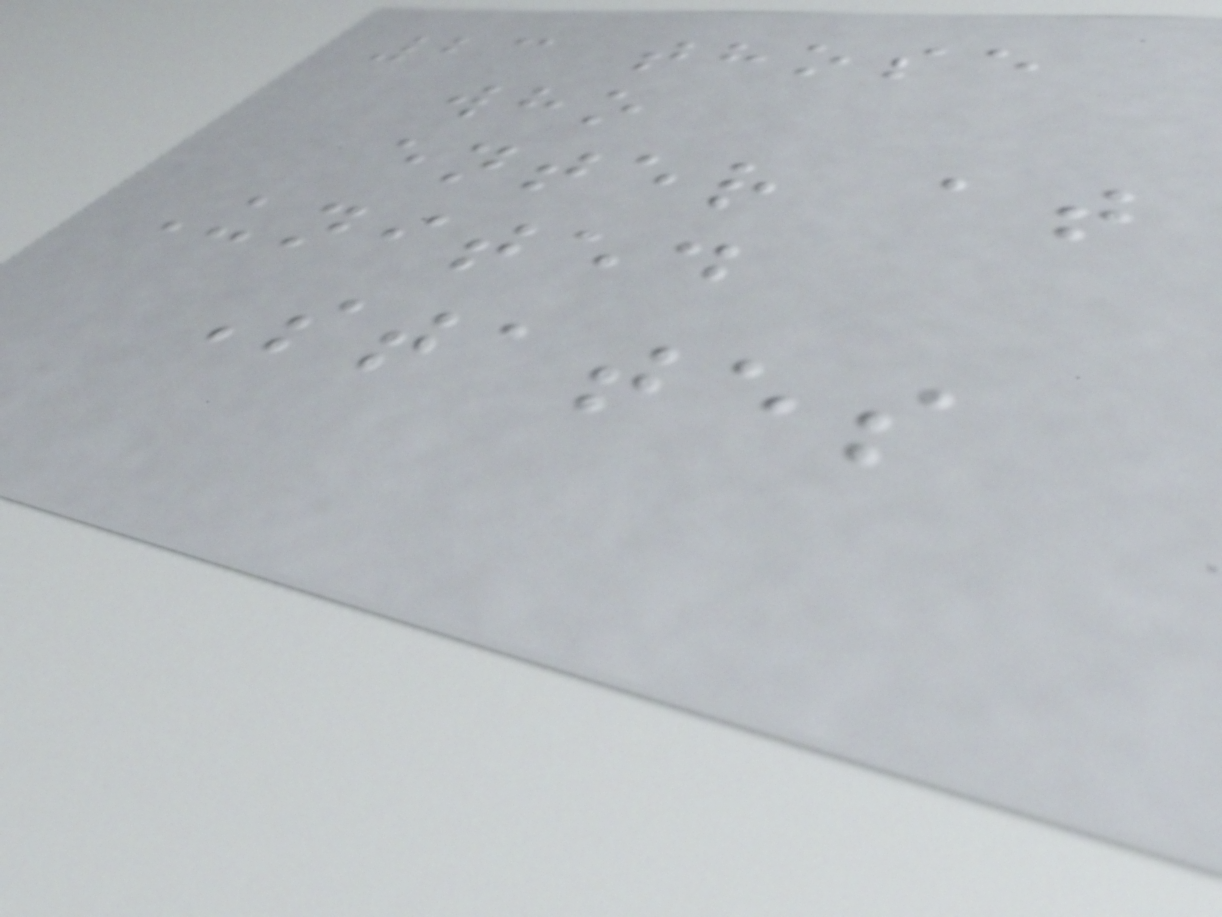23 those
who
enter at
United
States
